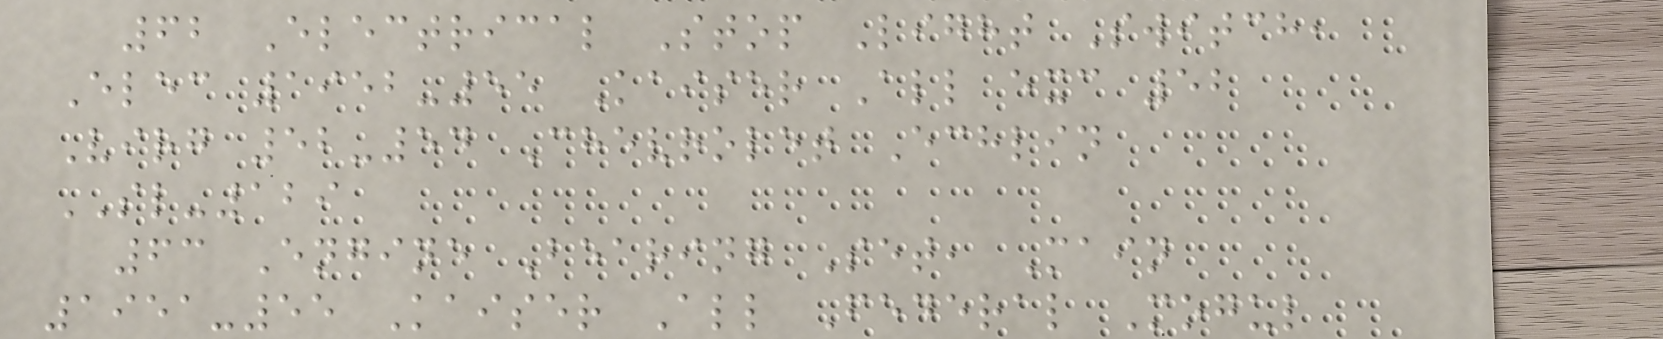62 Electrical Stop Light Switch,
Elec 1952-55 Kaiser All exc 52
Virg 52-54 Chevrolet Echlin
SL-129
63 Engine Bearing Set, Main
1951-55 Kaiser All Federal Mogul
